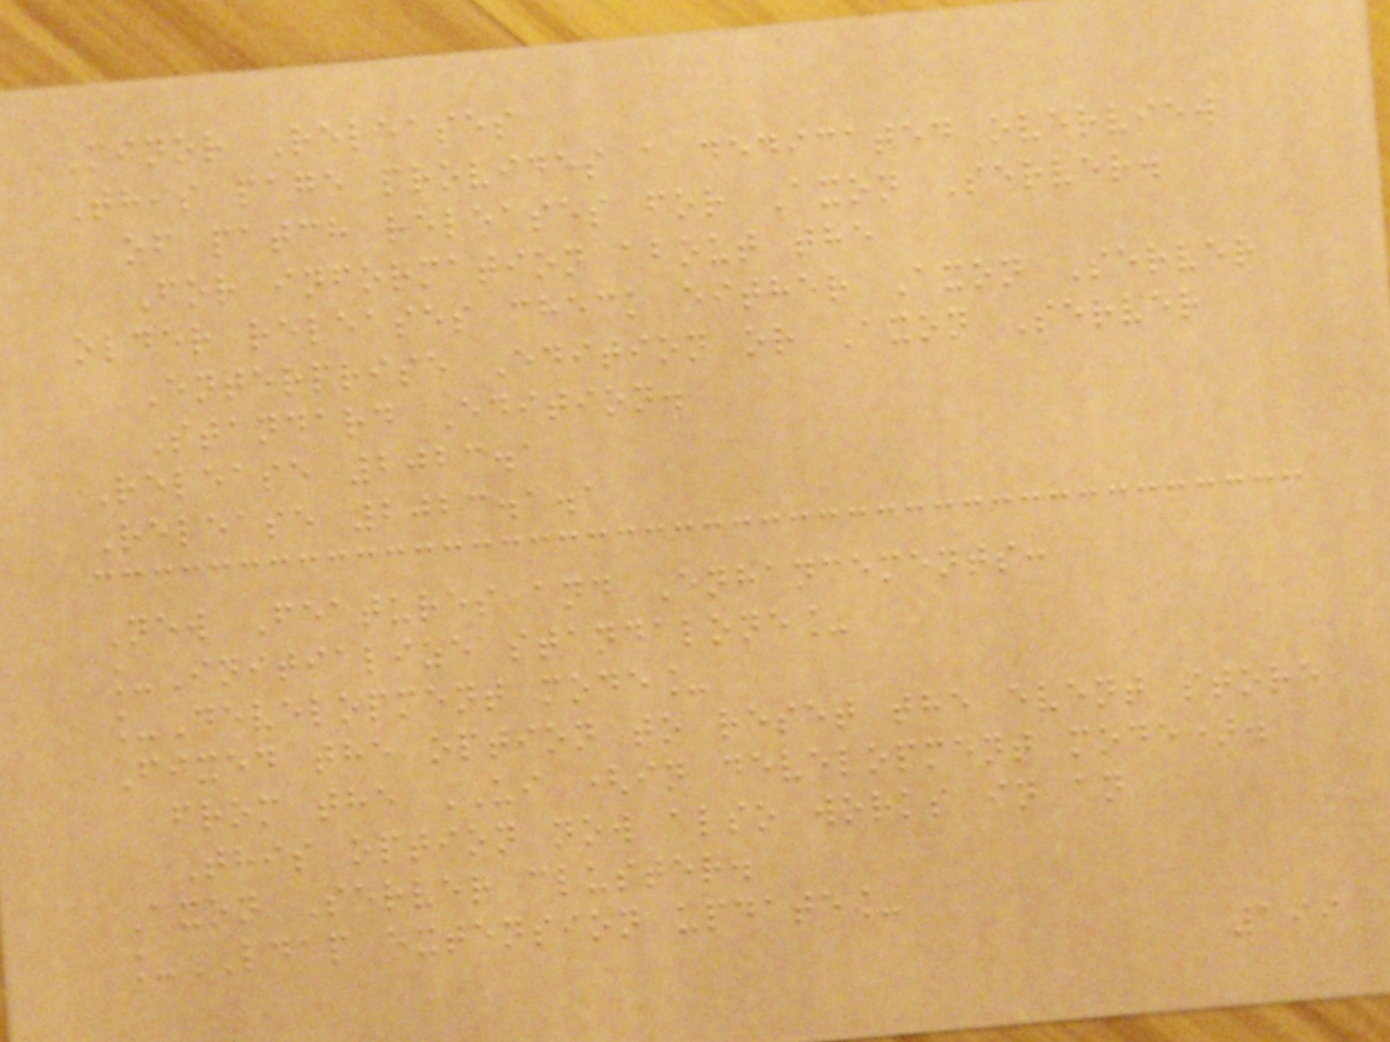Minor Releases
This page provides a dedicated overview
of patch releases for Axon Server.
For information about the
older releases check either Axon Server
Enterprise Edition or Axon Server
Standard Edition.
Release 2023.1
Release 2023.1.1
New Features and Enhancements:
_Initialize standalone_
_Development mode_
Fixed the option to reset the event store
from the UI (in development mode).
This option now also works in an
Axon Server cluster.
_LDAP extension update_
199
